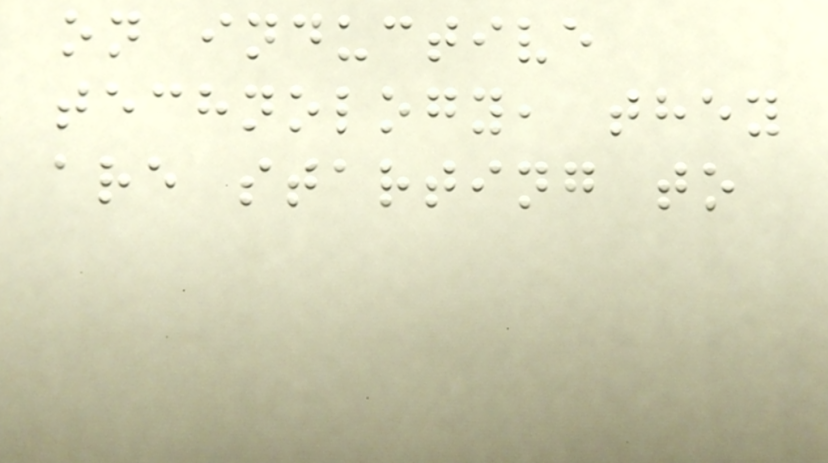on inductive
technology, they
are starting to
